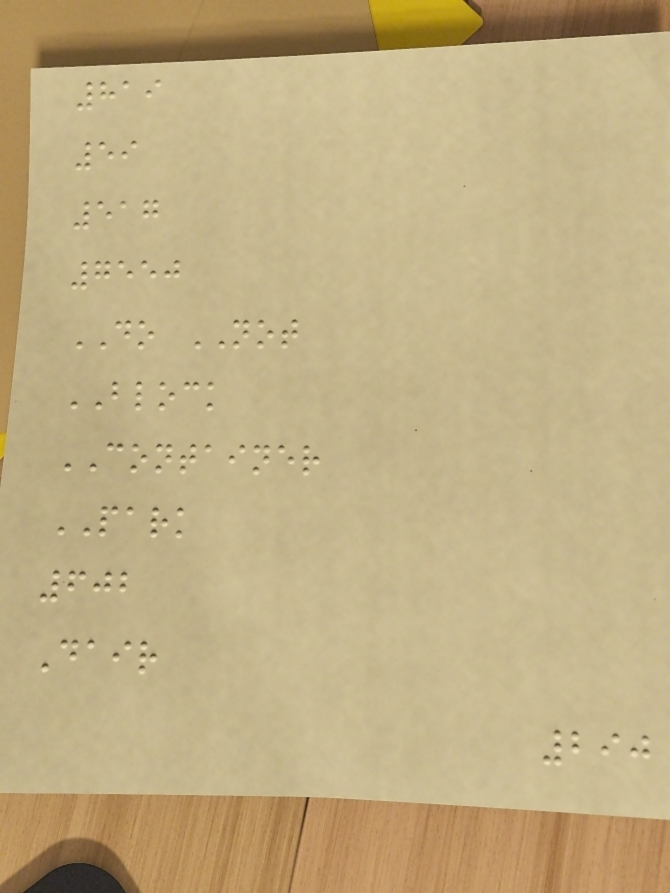819
59
517
7550
DO NOT
BLOCK
CONTAINER
PARK
602
Dair
290
